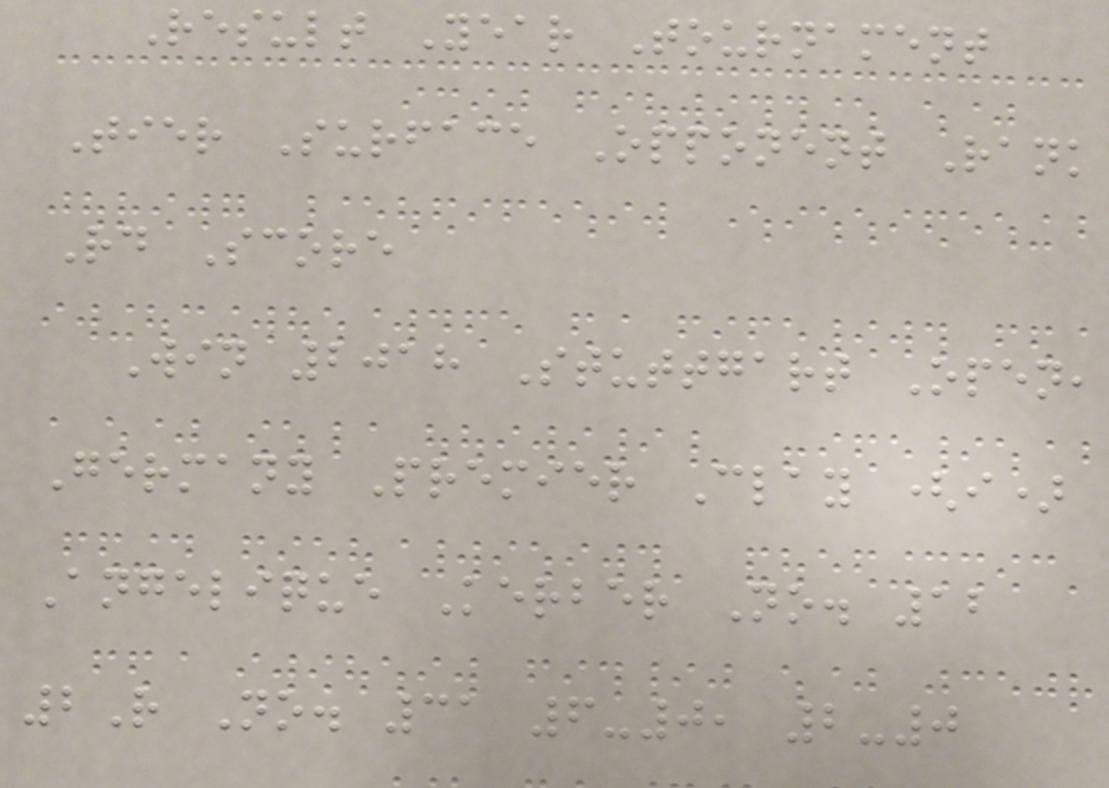Result Year Tournament
Tier Surface Opponent Rank
Rd Score
Win 2018 Stuttgart Open,
Germany Premier Clay (i)
Angelique Kerber No. 12
2R No. 31 6-0, 2-0
